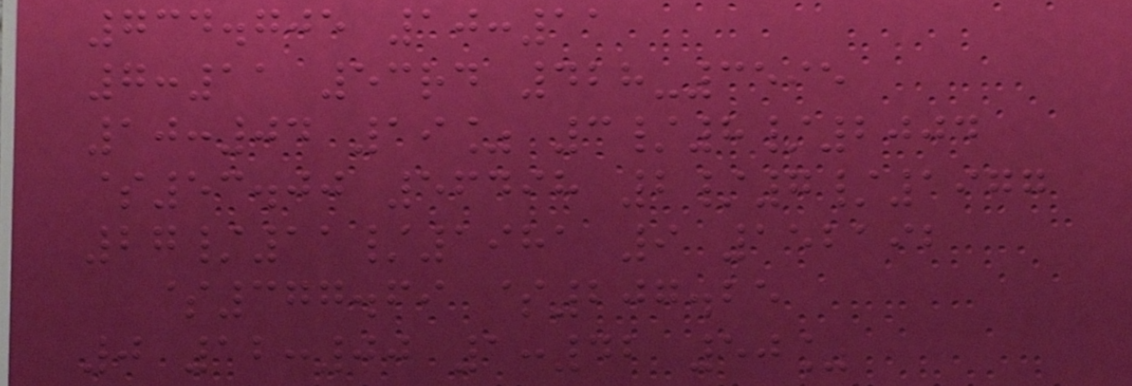734.705 10:11
7:11 53rd 428-3595
10:04 19% 3/8/2004
$53.00 56498 2/7/1977
27/11/1981 9 152192
$377.69 $207.25
0 12:00 1:42 50%
